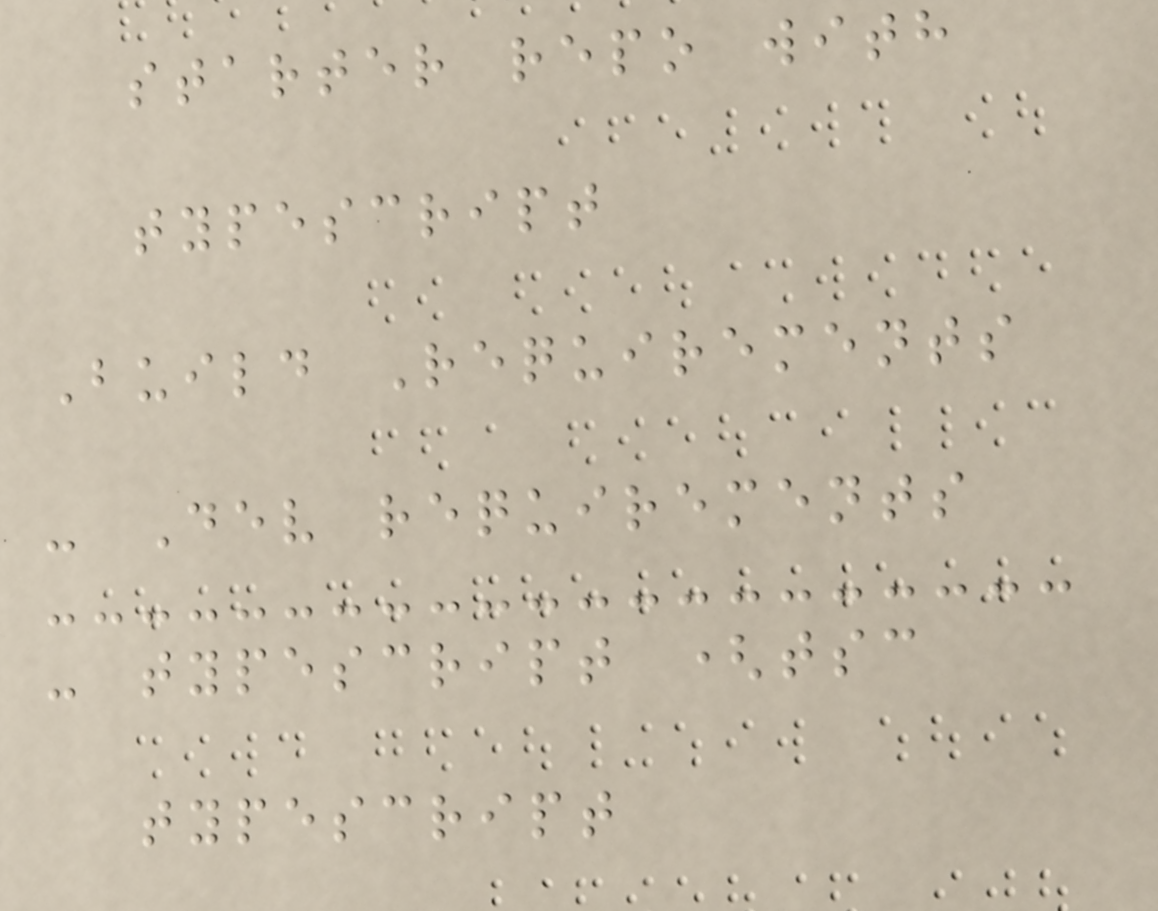starter repo with
typescript
Build Requirements
- Dev requirements
- typescript (tsc
typescript
